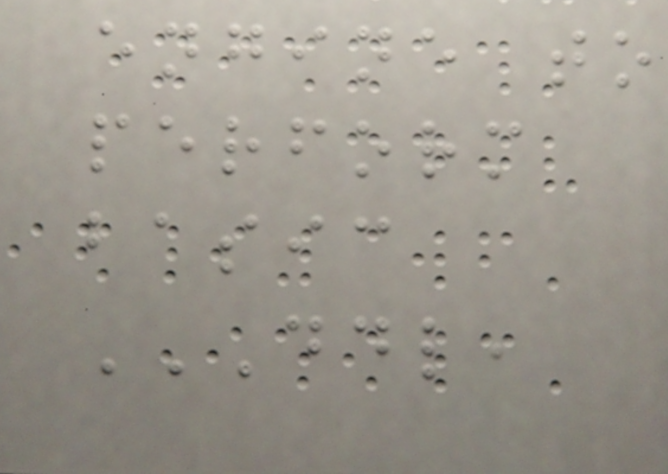engine to
perform
basic
DDL,
